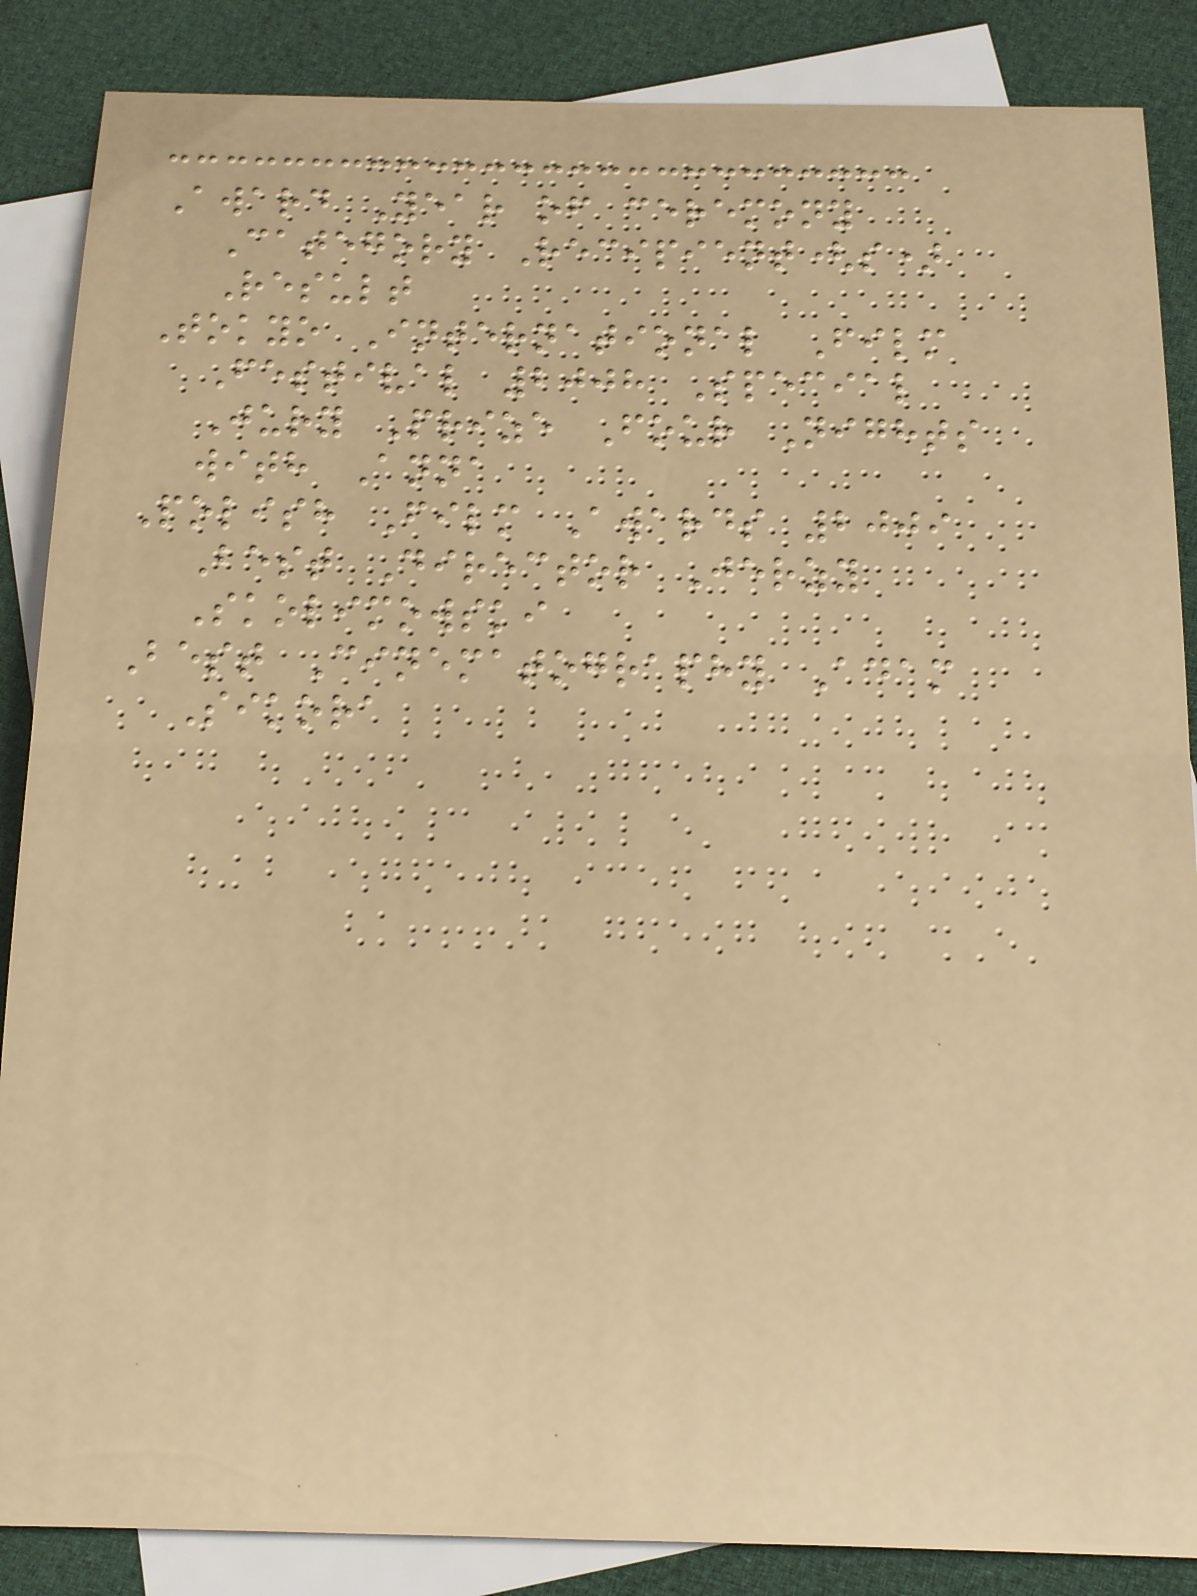Award Year of ceremony
Category Recipient(s)
Result
Tokyo International Film
Festival 2008 Special
Jury Prize Four Nights
with Anna
Polish Film Awards 2009
Best Director Jerzy
Skolimowski
Best Cinematography Adam
Sikora
